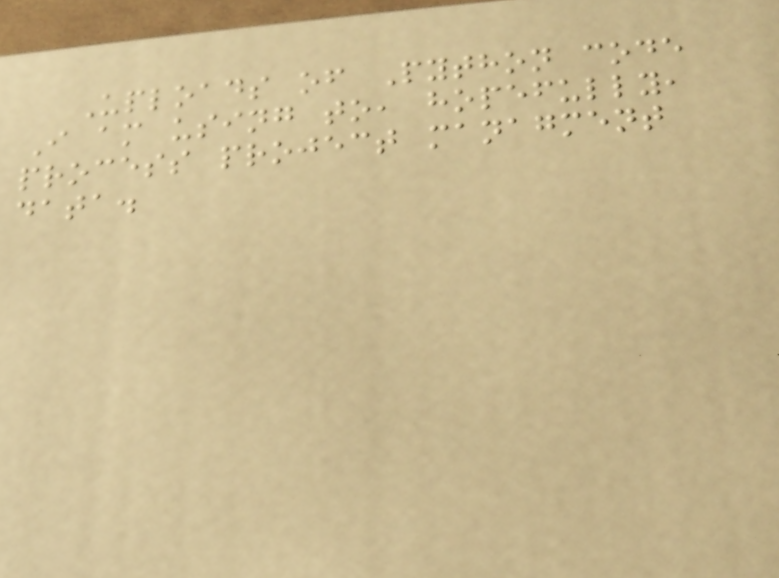Uploads of Python code
I am using to, hopefully,
process project managment
data.
